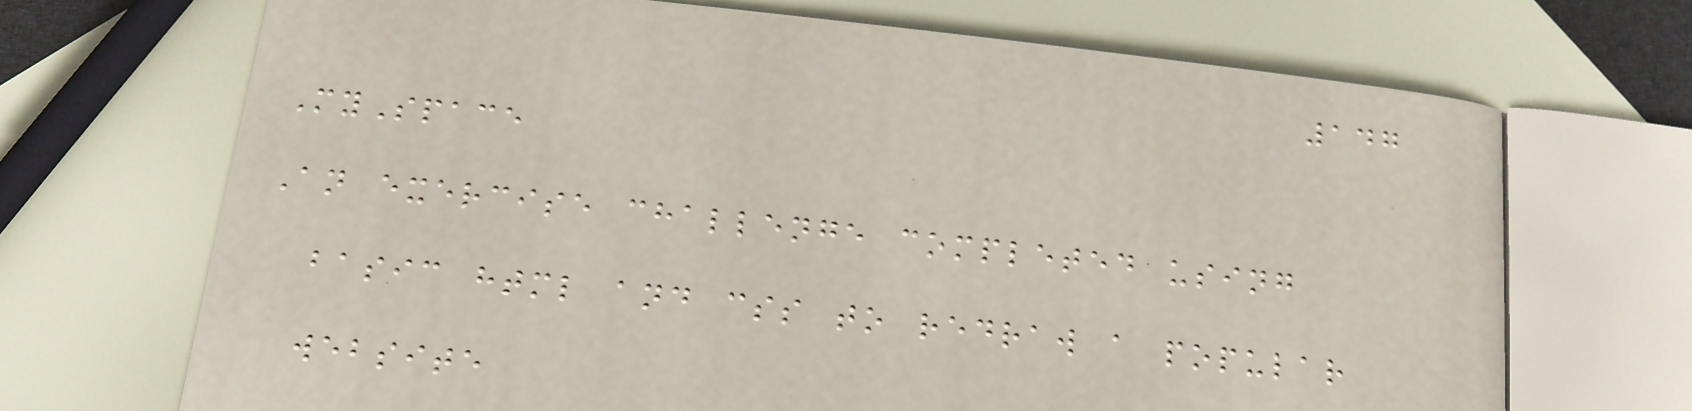147
MySpace
An exercise challenge completed using
basic html and css to redraw a popular
website
